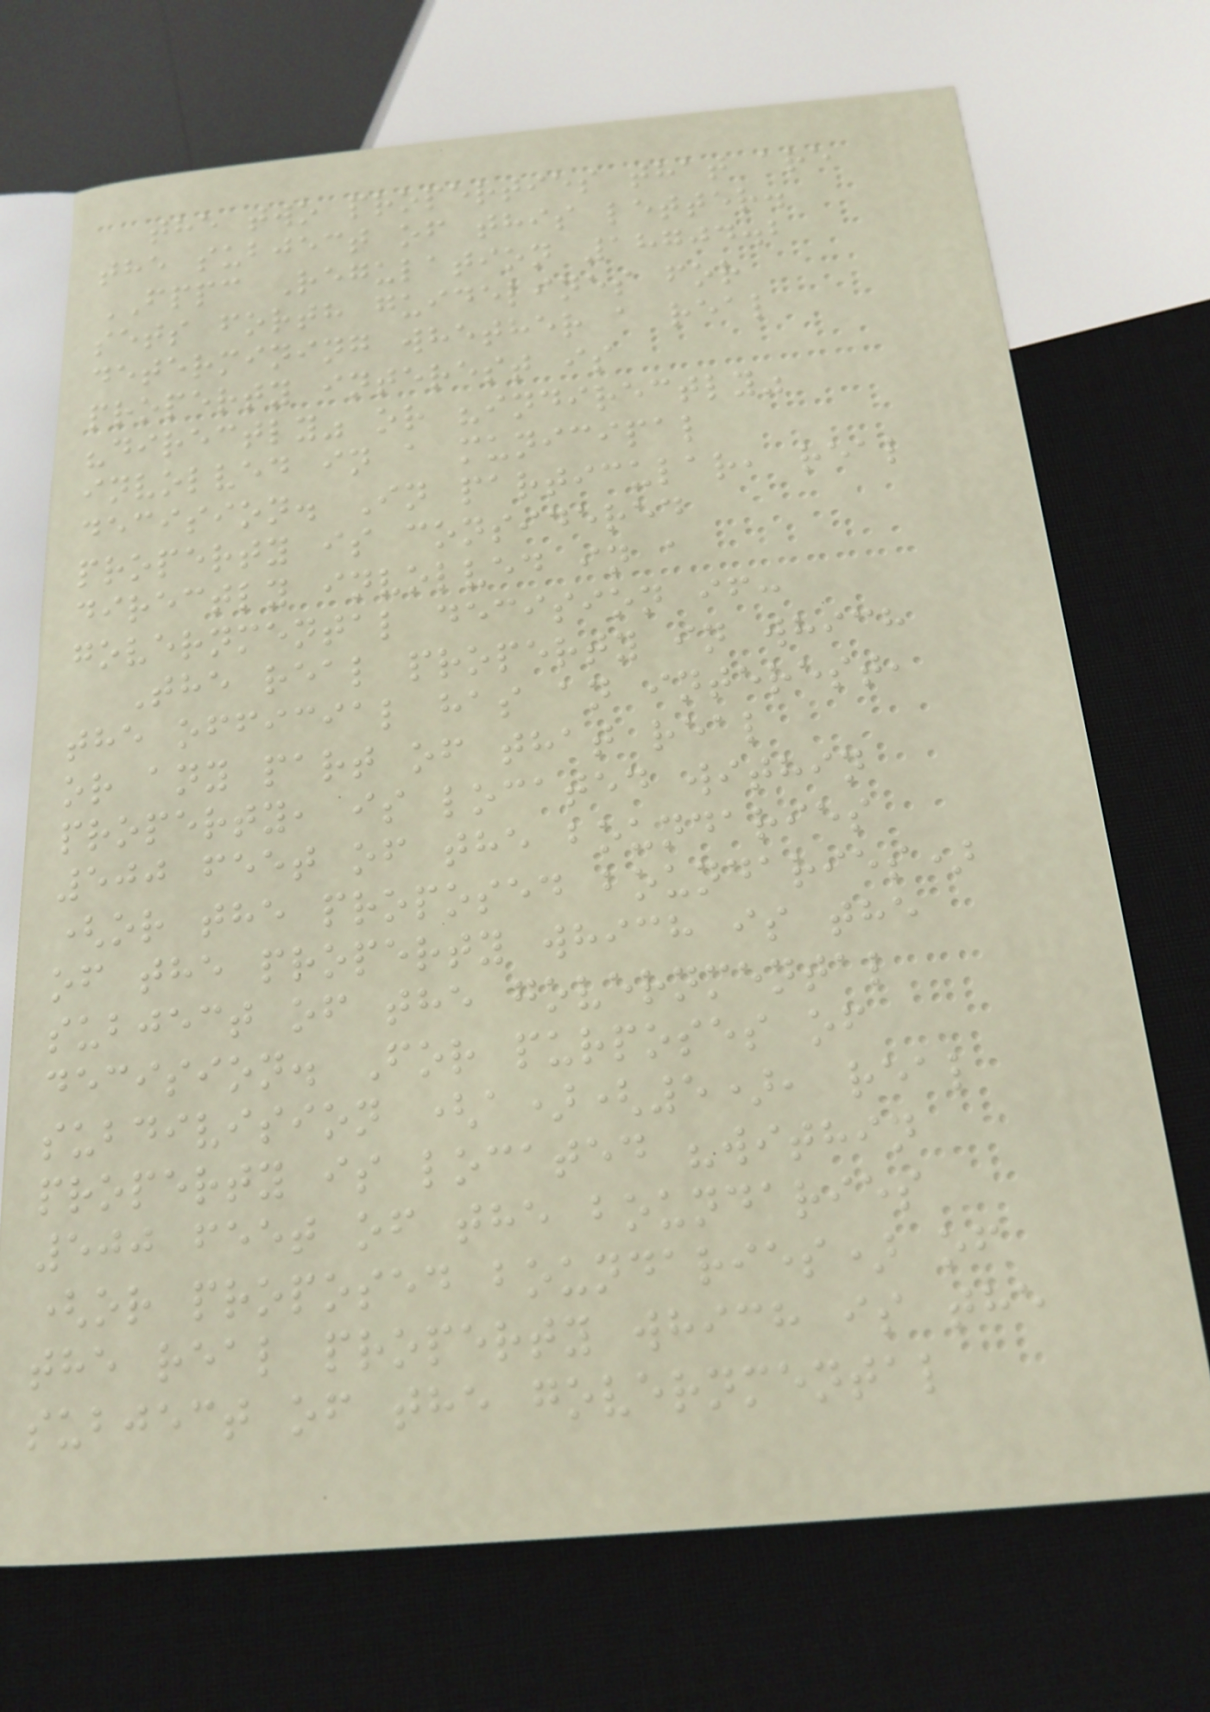the two properties that are
the subject of this letter.
FPPC Regulation 18704.2
sets forth guidelines for
determining whether a real
property interest is
"directly" or "indirectly"
involved in a municipal
decision. In particular, real
property is considered
directly involved in a
governmental decision if:
The real property in which
the official has an interest,
or any part of that real
property, is located within
500 feet of the boundaries
(or the proposed boundaries)
of the property which is the
subject of the governmental
decision. For purposes of
subdivision (a)(5), real
property is located "within
500 feet of the boundaries
(or proposed boundaries) of
the real property which is the
subject of the governmental
